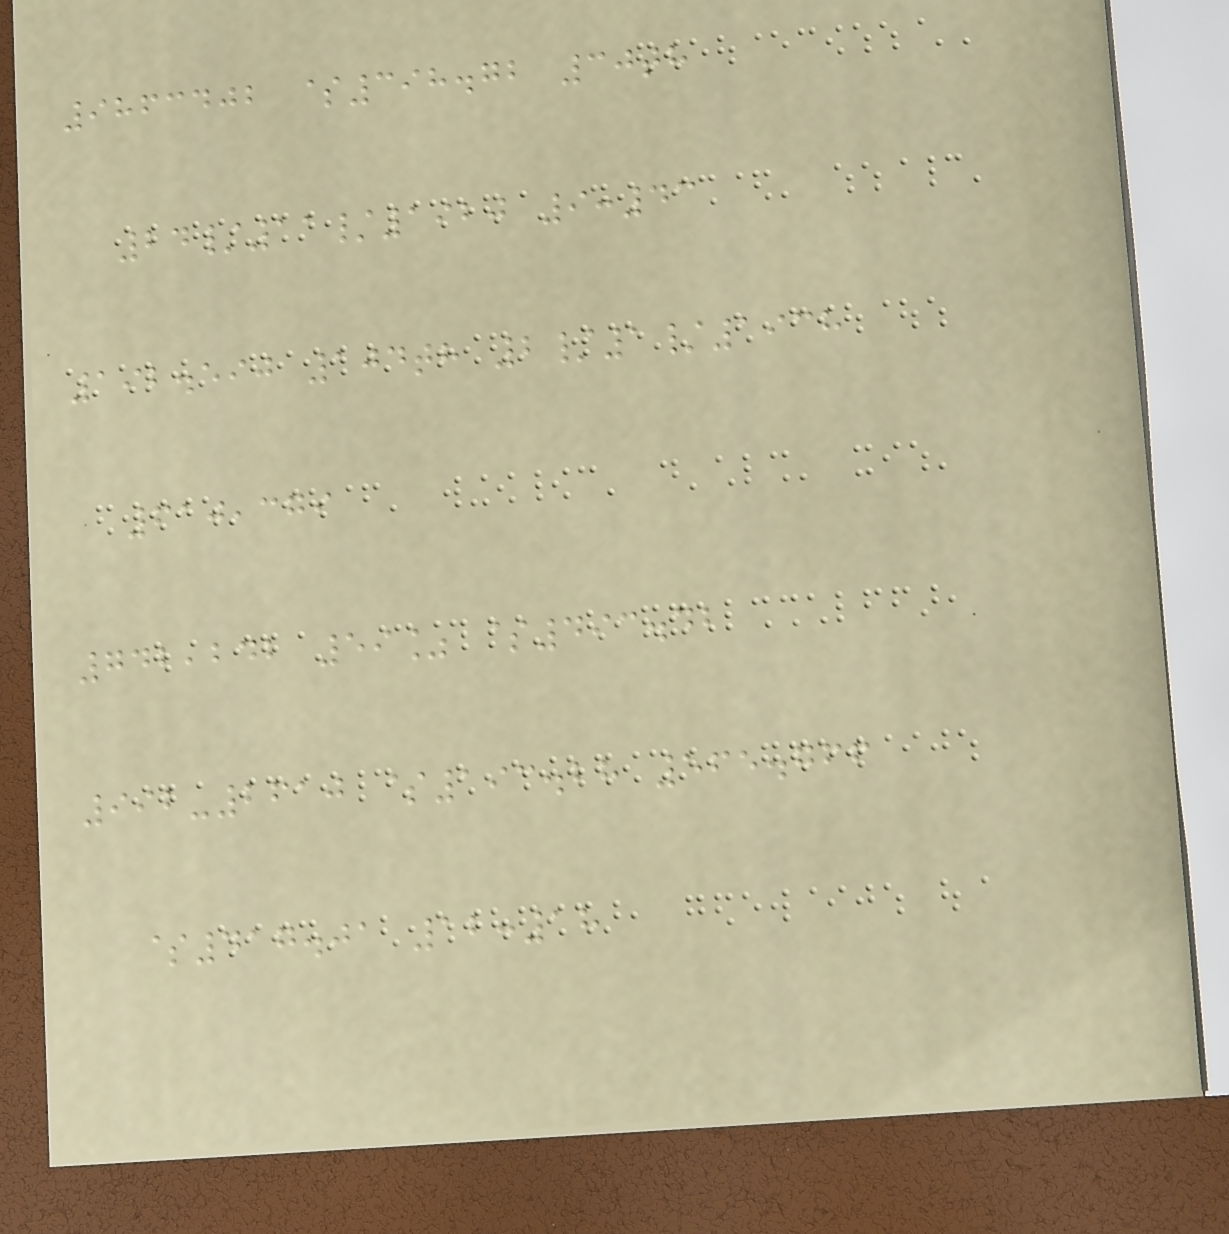9863402 $398.72 30th
24/11/1920 9:43
192.590 104th 2/1/1938
610,379
742,242 59% $493.42
992-2610 $193.28 565.766
$417.01 12:18
